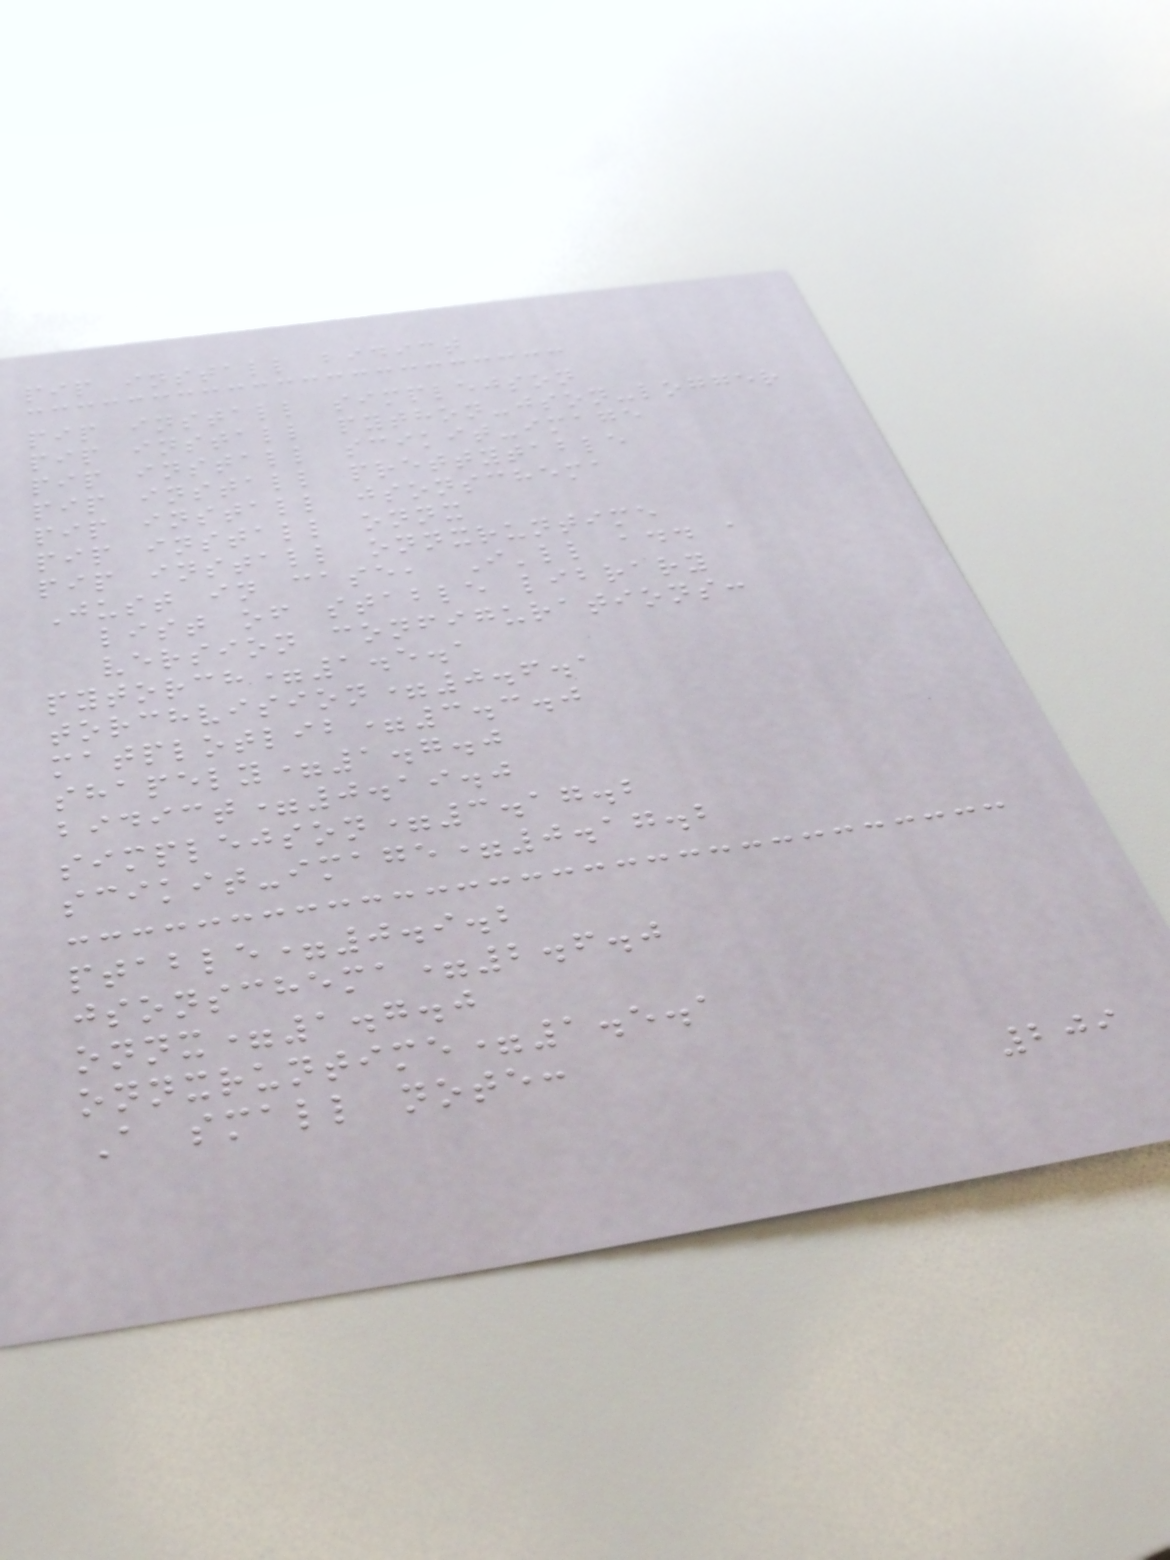pip install bidict
pip install simplejson
pip install python-json-logger
pip install scikit-image
pip install prettytable
pip install jsonschema
pip install onnx
pip install onnxruntime
Just in case, I'll add a
list of stable library
version configurations:
pytorch=1.5.1
torchvision=0.6.1
matplotlib=3.3.0
shapely=1.7.0
bidict=0.19.0
simplejson=3.17.2
scikit-image=0.17.2
ptable=0.9.2
jsonschema=2.6.0
onnx=1.7.0
onnxruntime=1.5.1
A small note:
209
